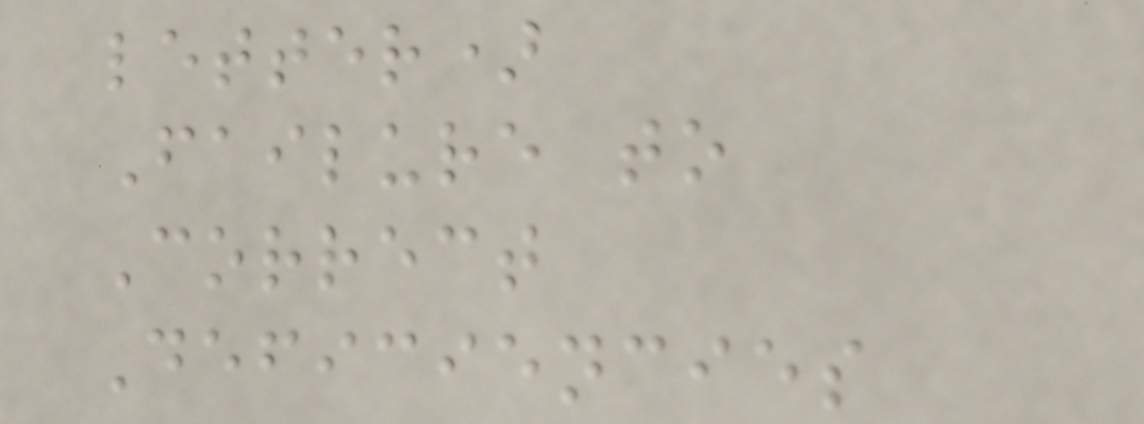letter)
Failure to
Correct
Deficiencies
